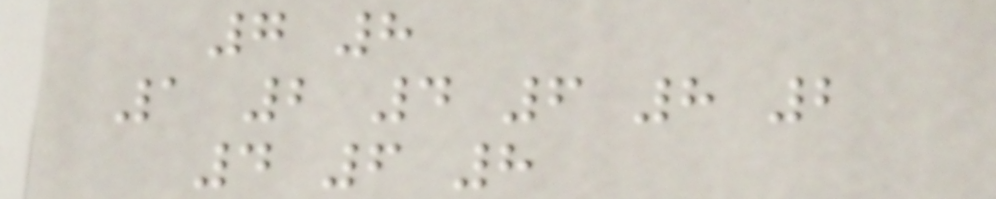7 8
1 2 4 6 8 2
4 6 8
